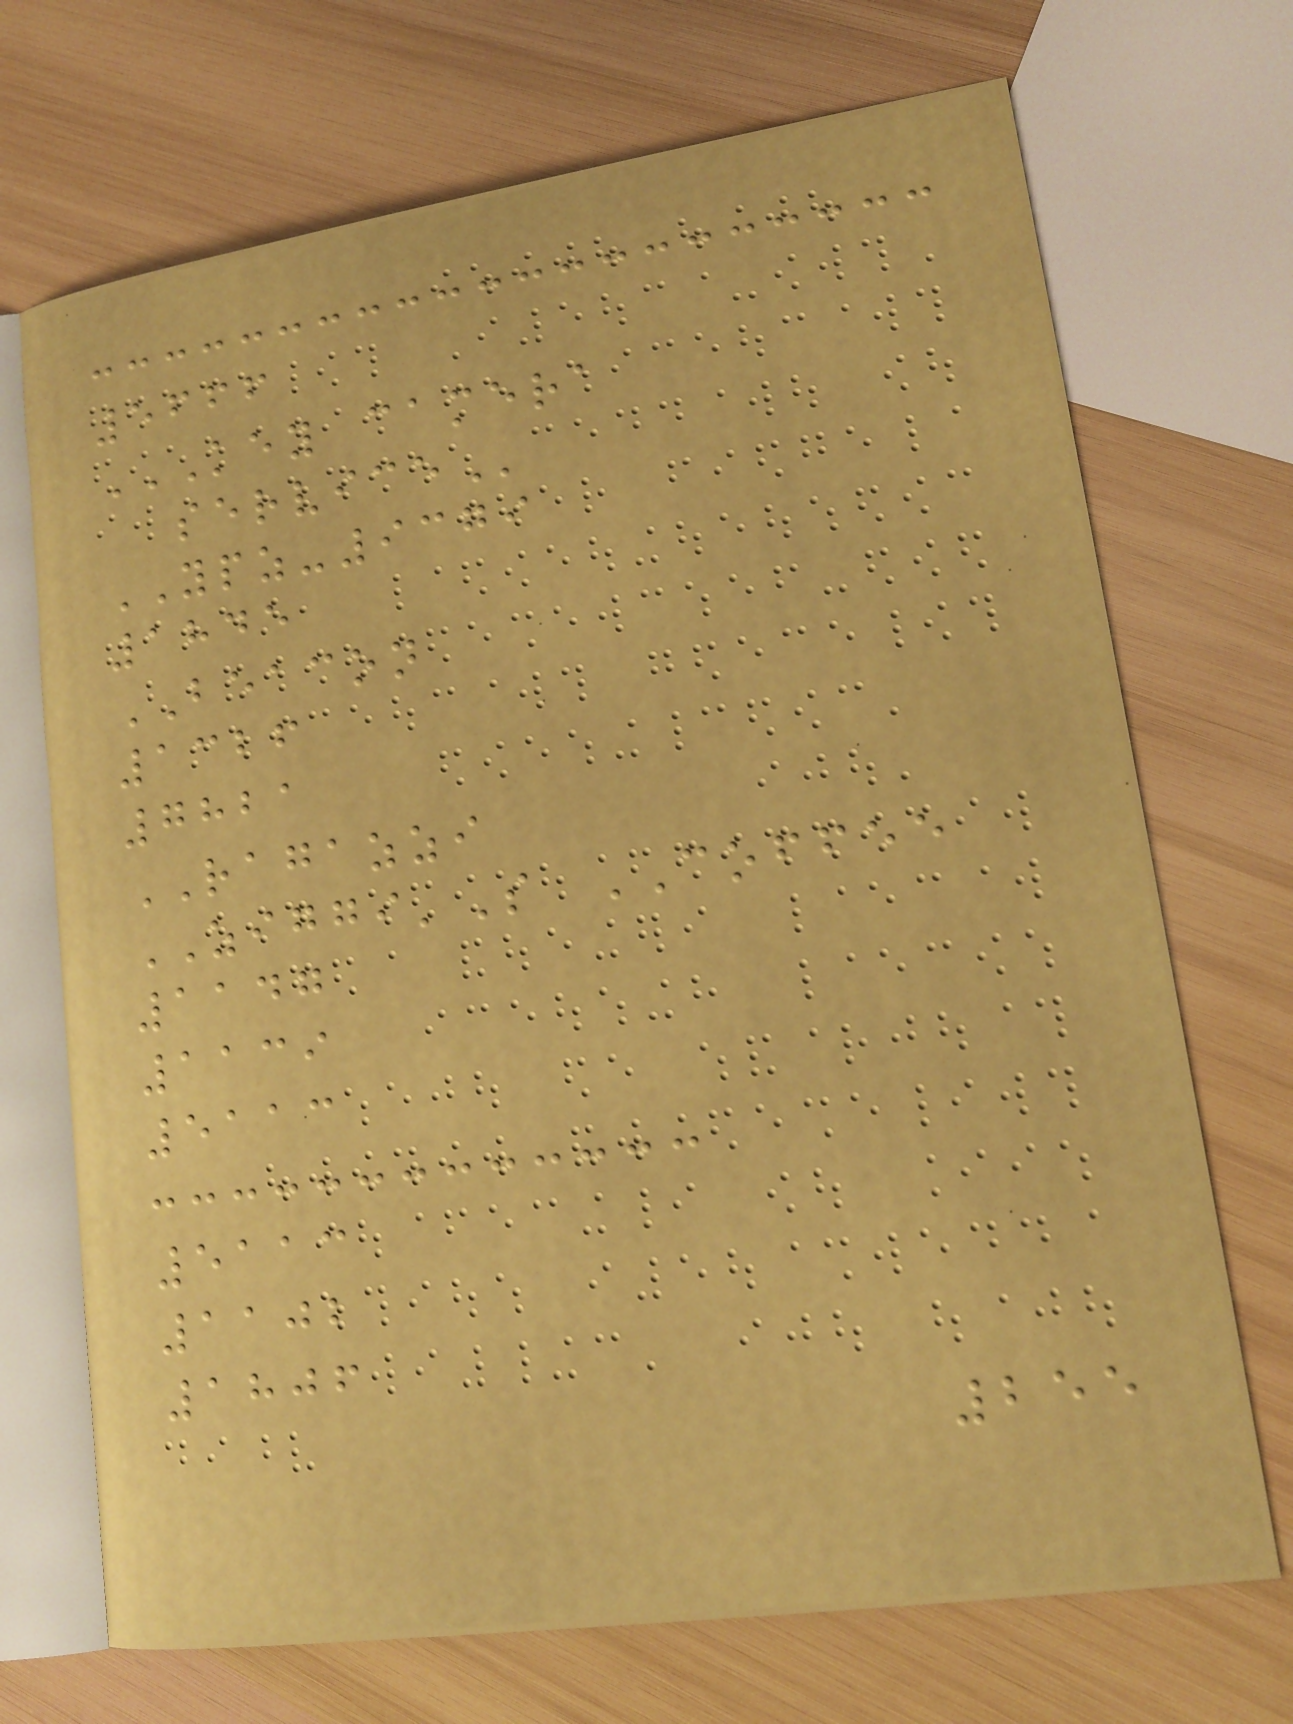5666
KEY CAMERA
SERVICE
YPZ-9379
1845
BEACON
1326
7821
RAGAZZI
ZIGGI'S COFFEE
1147
1139
5113
5113
1102
1806
255
